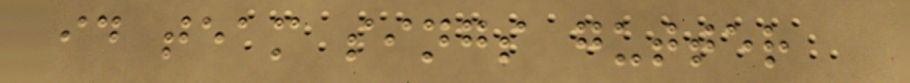id team sings gutter
